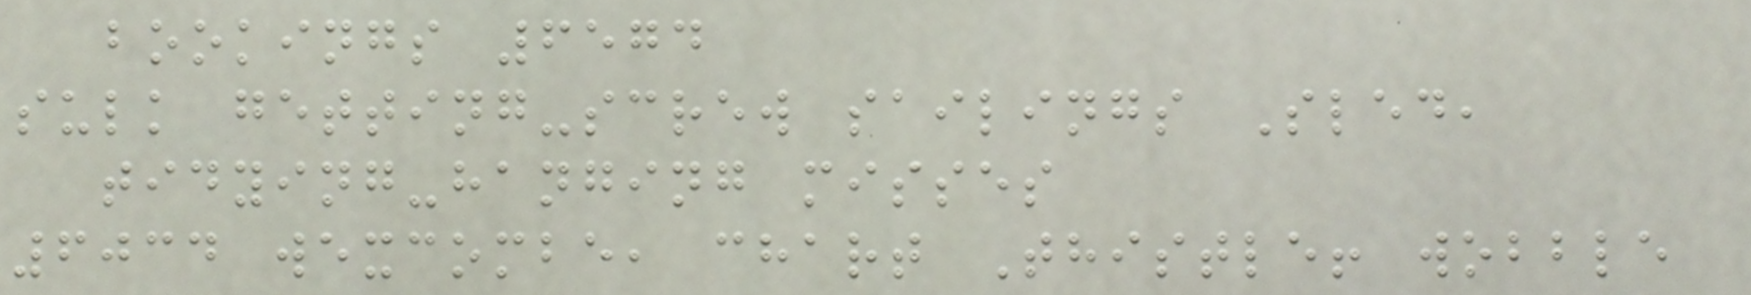bookings 6574
sulk getting-screw sailings Sled,
tidying-hanging misses
6034 wexcombe, chart Thistle! wobble
